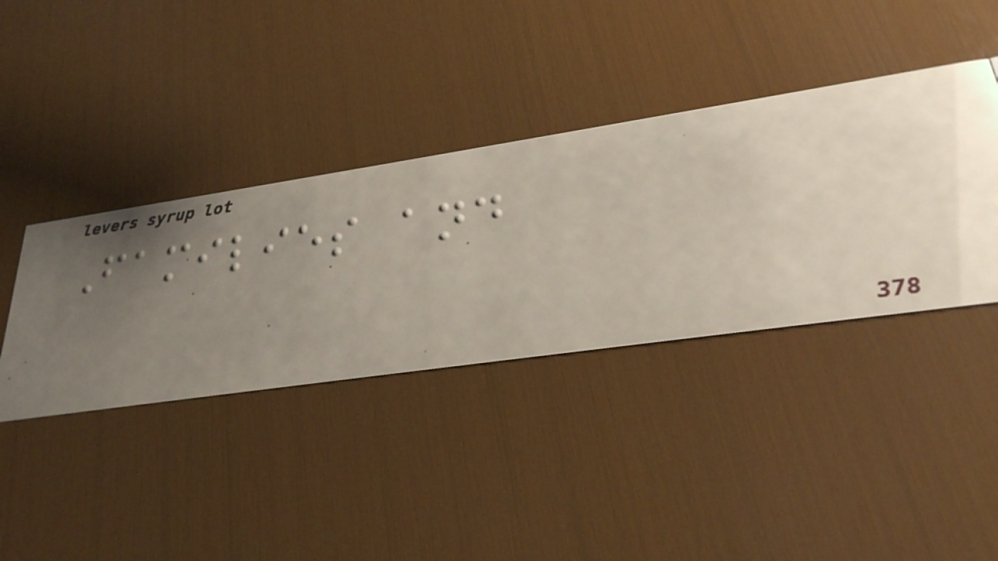Families and
